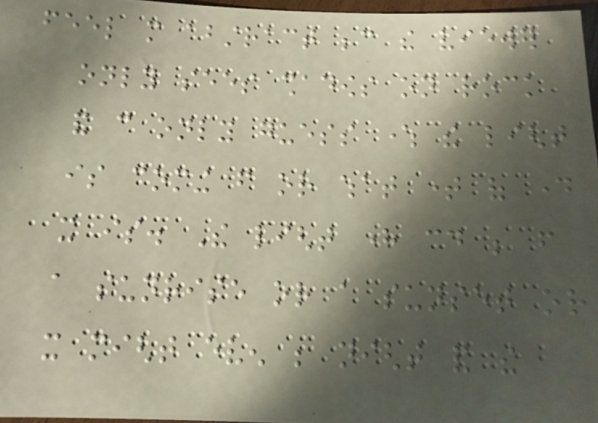feel more abstract because the viewer
only sees shadows on rock
and can only guess where the light
is coming from or what time of day
it is. The light here could be from
a sunrise or a sunset or
it might even be night and the
